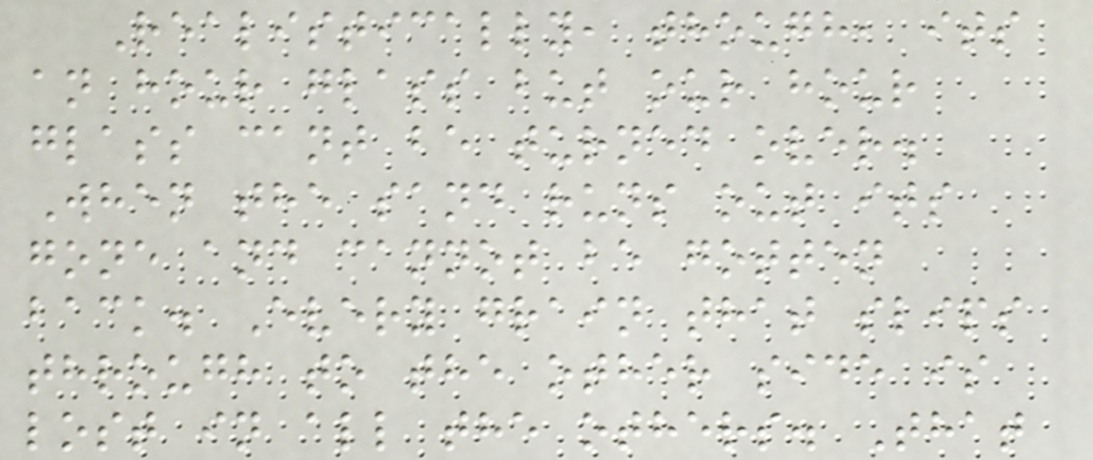Realistically, though, its
an hour glass but our hour
glass cant be turned over.
When the sand runs out its
gone and cannot be gotten
back. Every grain that slips
through to the other side is
lost in all the others. That
